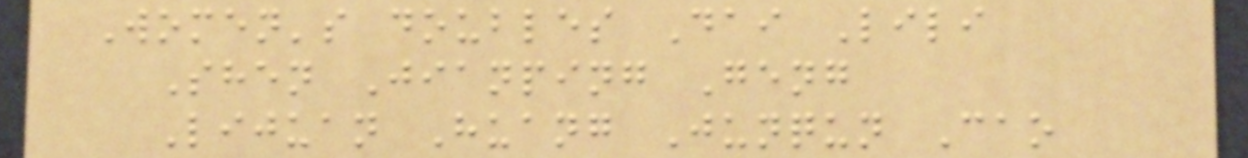Women's doubles Dai Lili
Shen Jianping Geng
Lijuan Huang Junqun Cao
